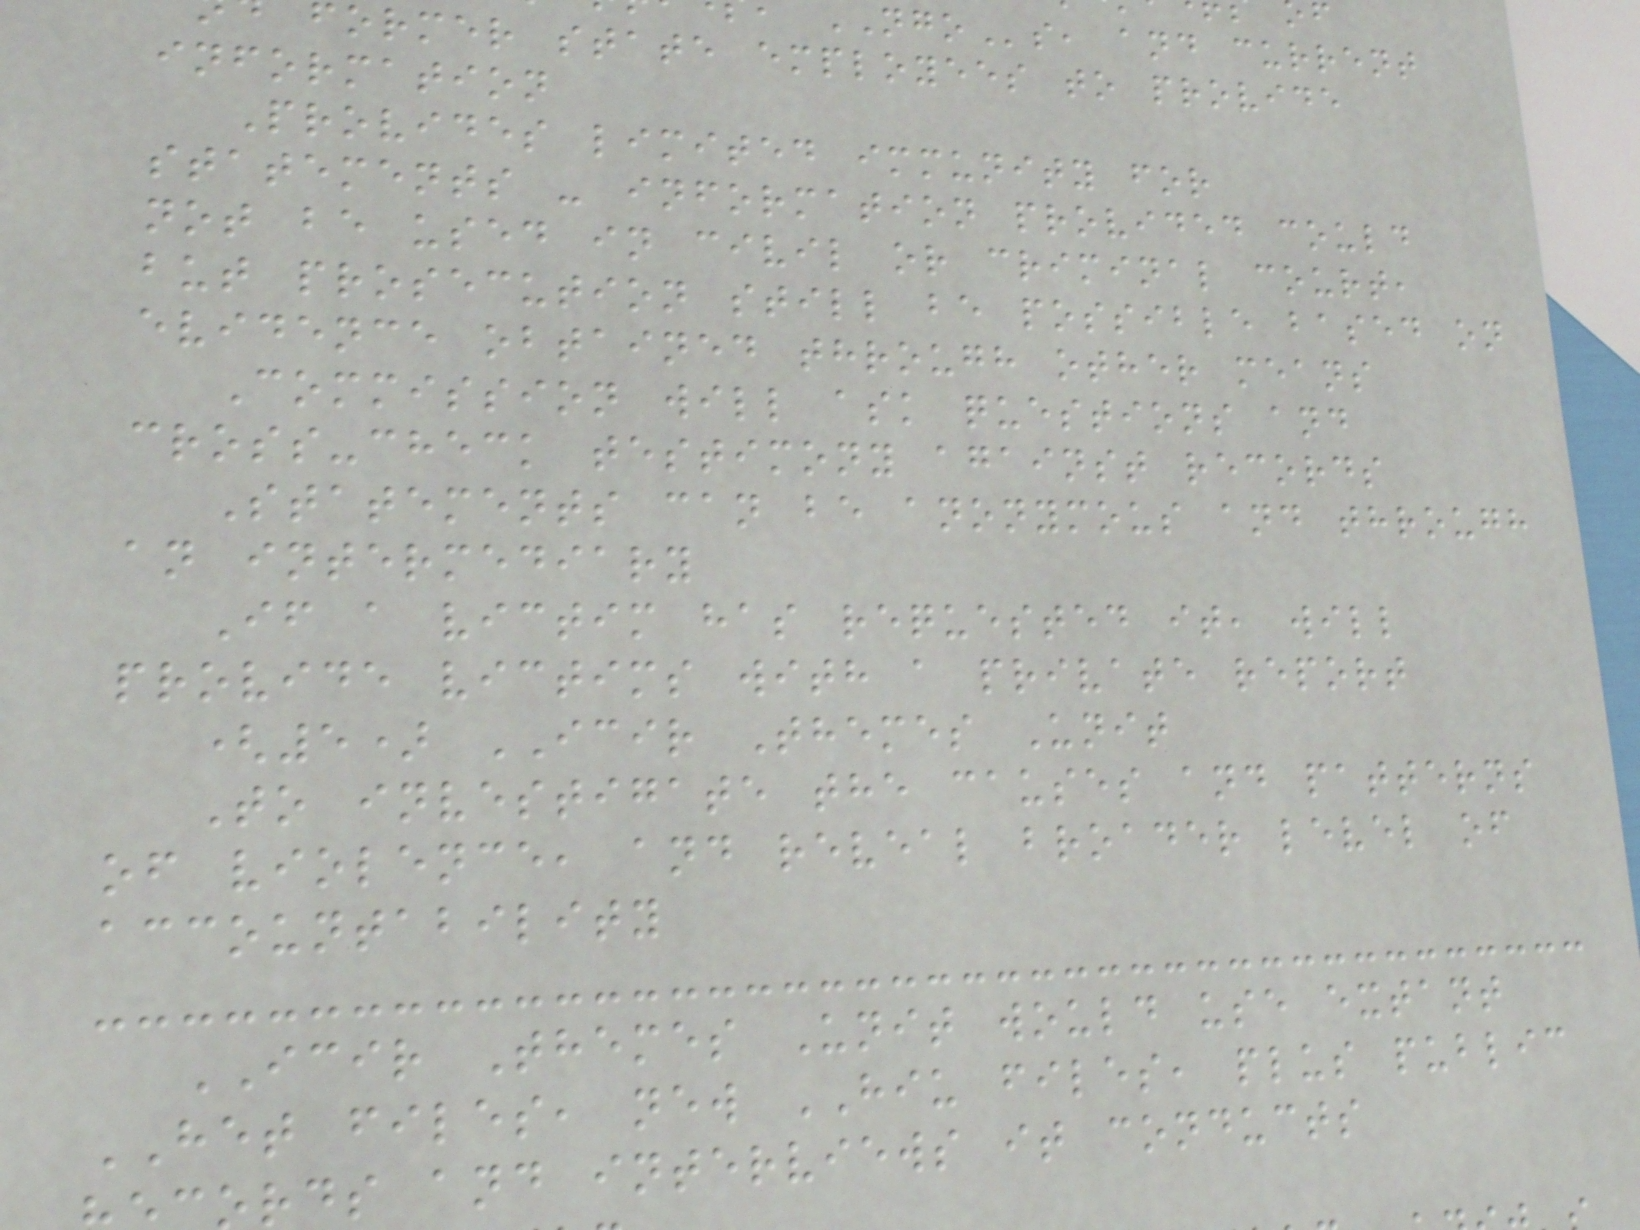s, and current
ormer state employees to provide
information
Provides limited immunity for
statements - information provided could
not be used in civil or criminal court,
but prosecution still be possible based on
evidence obtained through other means
Commission will ask questions and
cross-check testimony against records
Statements can be anonymous and through
an intermediary
If a victim has requested it, will
provide victims with a private report
(5) ICIR Themes Unit
To investigate the causes and patterns
of violence, and reveal broader level of
accountability
ICIR Themes Unit would use extant
HET files, new HIU files, plus public
rds and interviews it conducts
